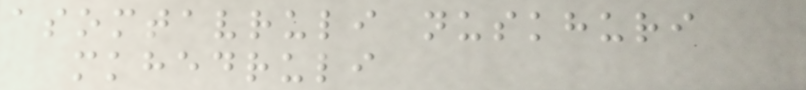asomtavruli nuskhuri
mkhedruli
